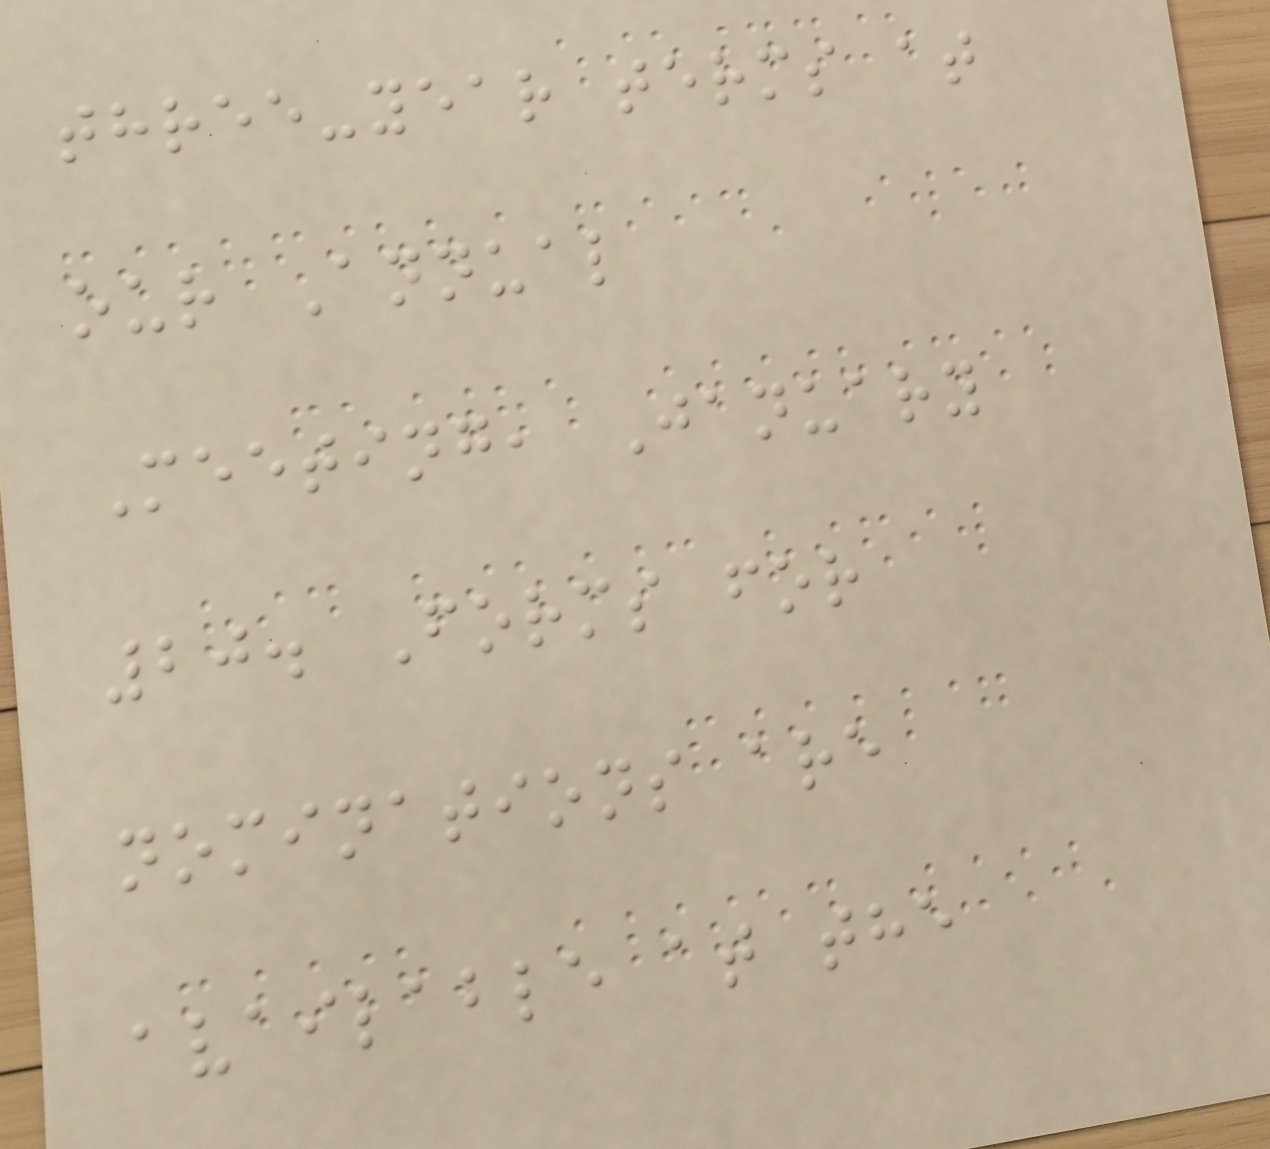three-year terms at
our Annual
Meeting, January
20. Forms for
nominations are
available at the
